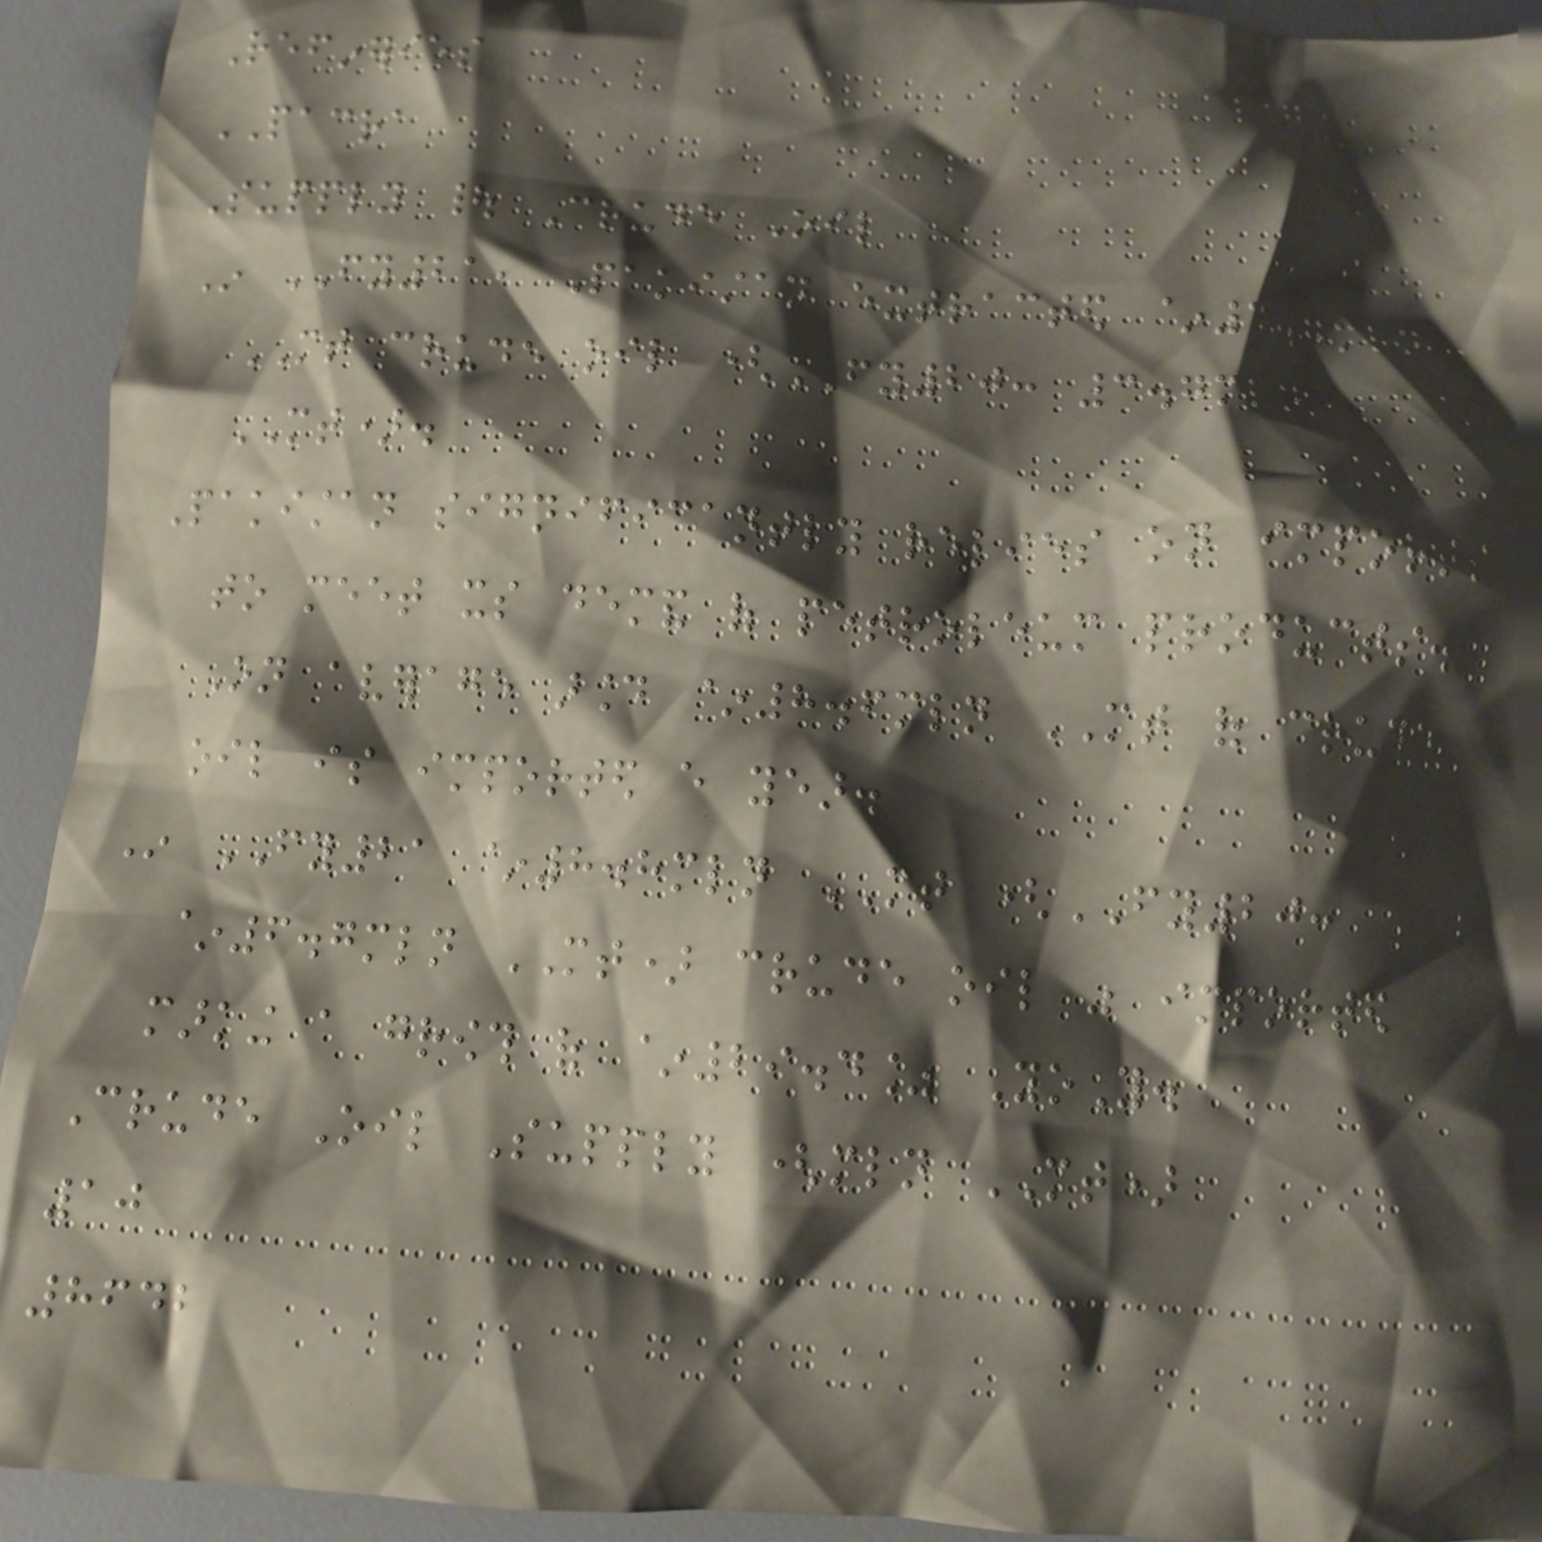Refineries
PACRA
Supply | Crude Oil
In FY21, Pakistan extracted ~3.7mln
MT crude oil (FY20: 3.7mln
MT).
Pakistan significantly relies on imports
to meet its demand of petroleum products.
On average around ~8.6mln MT of crude
oil is imported every year.
In FY21 ~8.8mln MT (FY20:
~6.7mln MT) crude oil was imported
marking a growth of ~29.4% YoY.
Crude Oil Supply (mln MT)
10
8642
